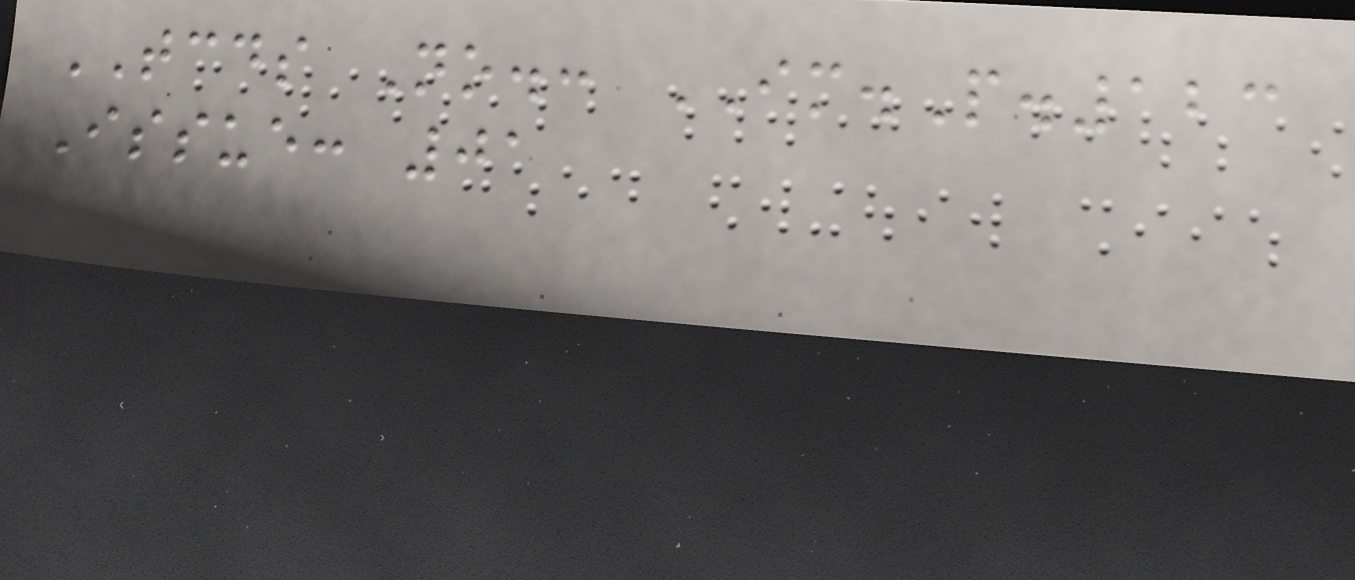TCDS No.: IM.P.123
Issue: 01
